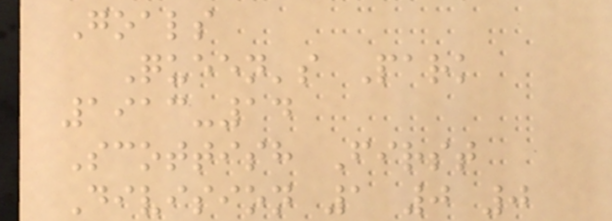Goals
Queen's Park
1913-14
Scottish First
Division 1 0 0
